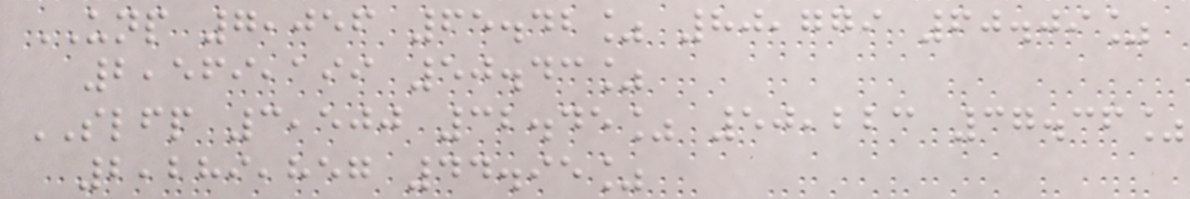UNP 7,056 65.42% 80,779 60.09%
2,569,199 50.43%
SLFP 3,500 32.45% 50,223 37.36%
2,289,857 44.95%
